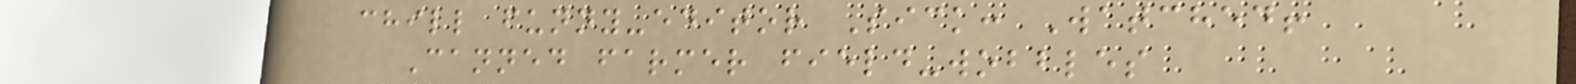chill funny-editor Sick: Watched!
Canned farmer field-wobbles
